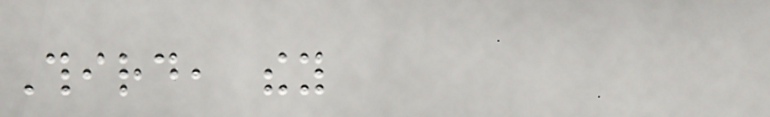Third, they
